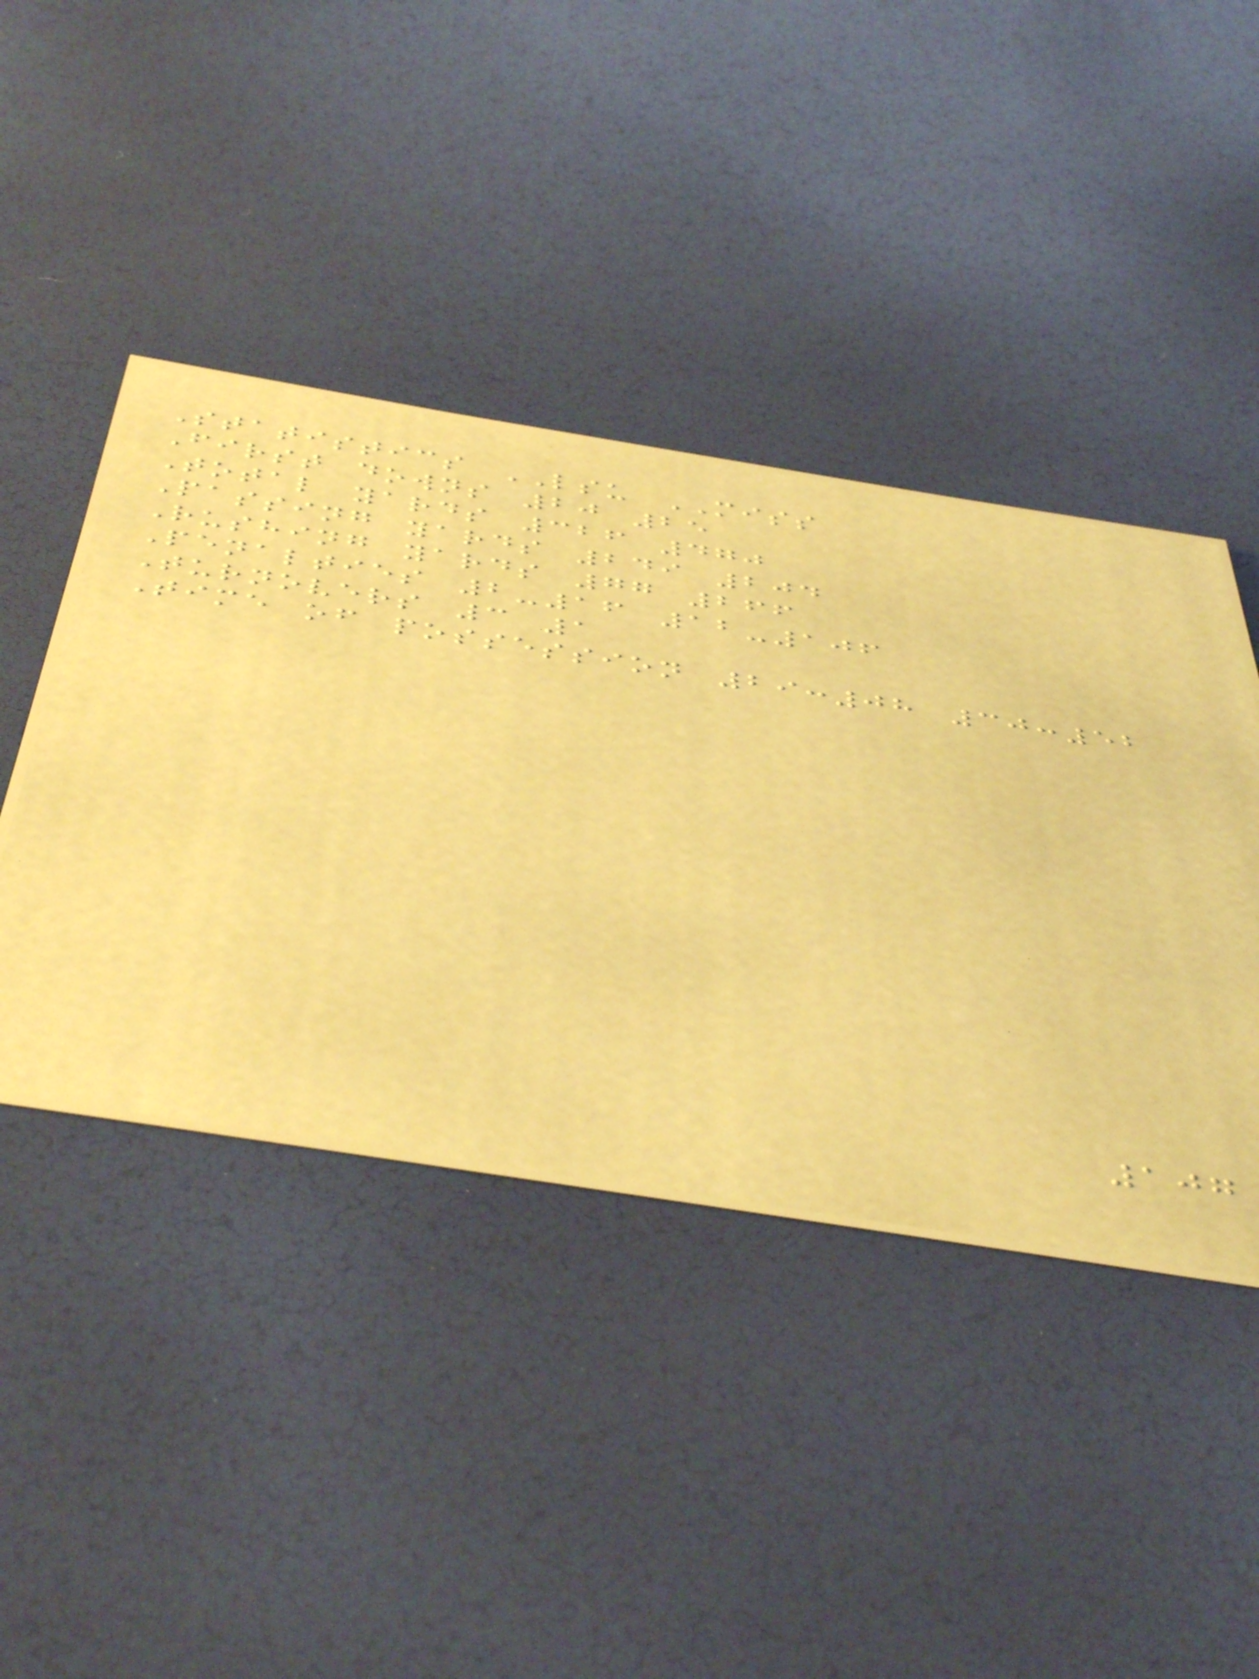Statistics LSU MISS
First downs 20 25
Total yards 326 470
Passing yards 249 204
Rushing yards 77 266
Penalties 2-16 12-106
Turnovers 3 1
Time of possession 29:08 30:52
107
